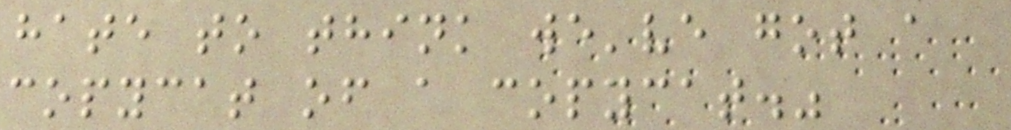hate to think we've got a
copycat of a copycat."
